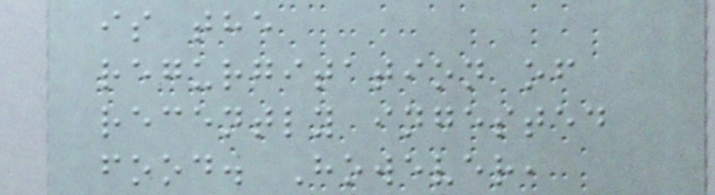is the
regurgitation of
recently ingested
food. However,
